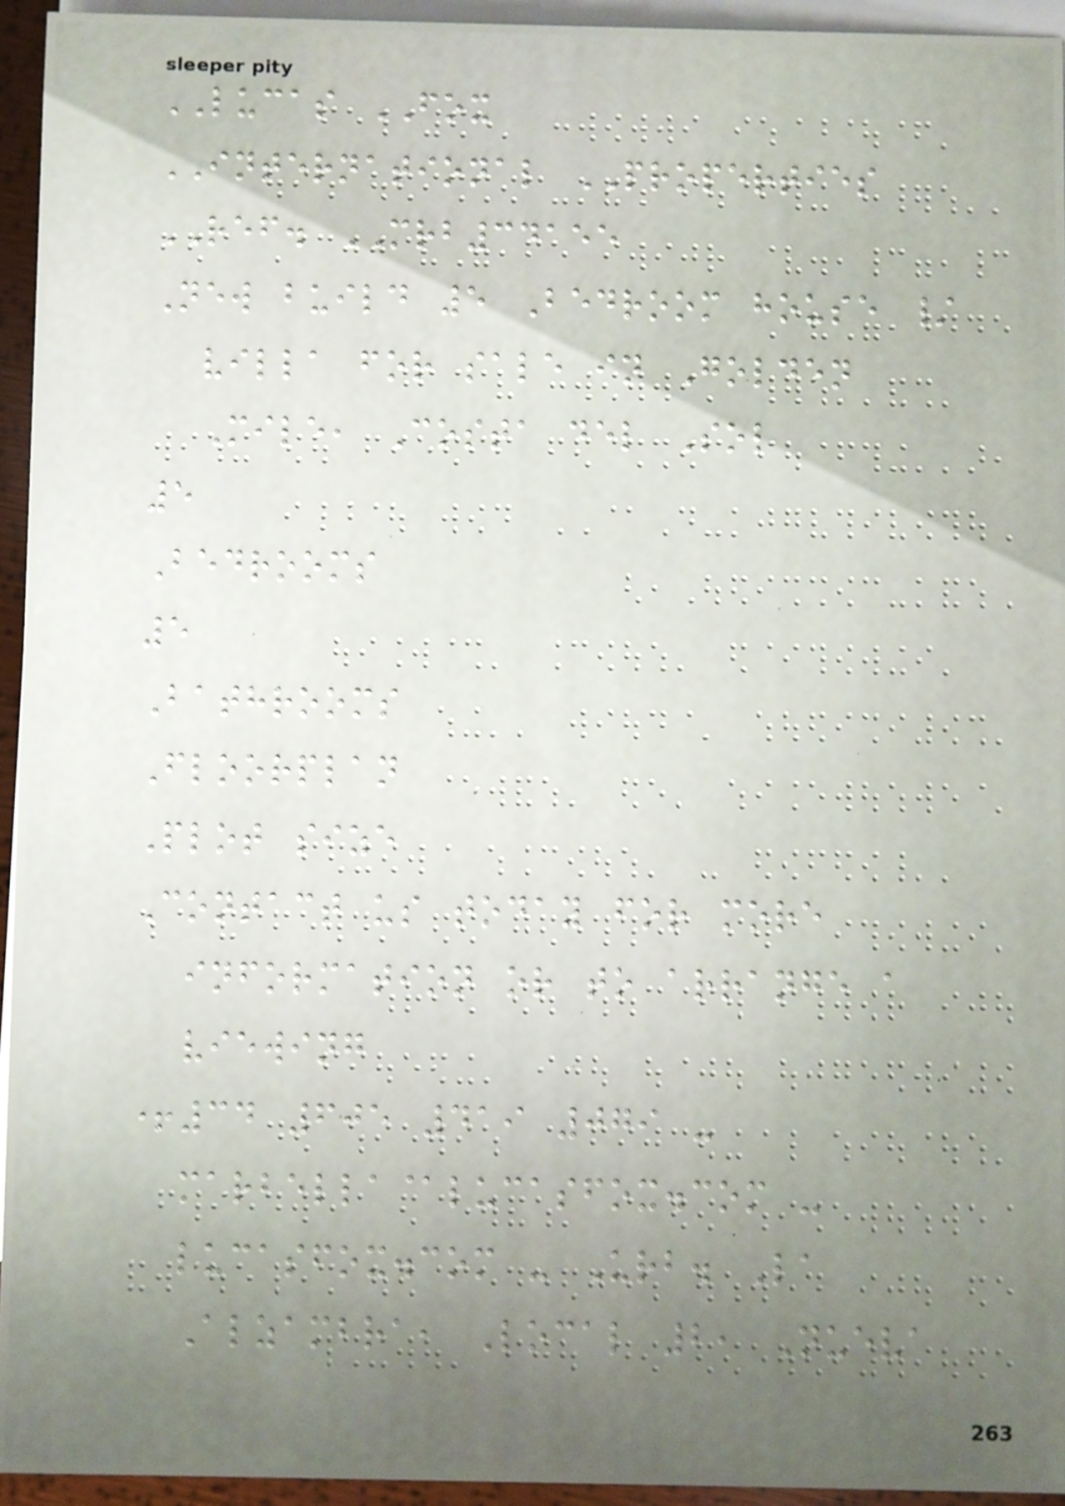LUCAS FOX
INTERNATIONAL PROPERTIES
REF. MRB34155
New build 5 Bedroom house /
villa for sale in Golden
Mile, Costa del Sol
5
Bedrooms
5
Bathrooms
Floorplan
Plot size
Contact us today for more
information or to arrange a
viewing
+34 605 419 079 -
marbella@lucasfox.com -
lucasfox.com - Urb. La
Alzambra, Local 2, Nueva
